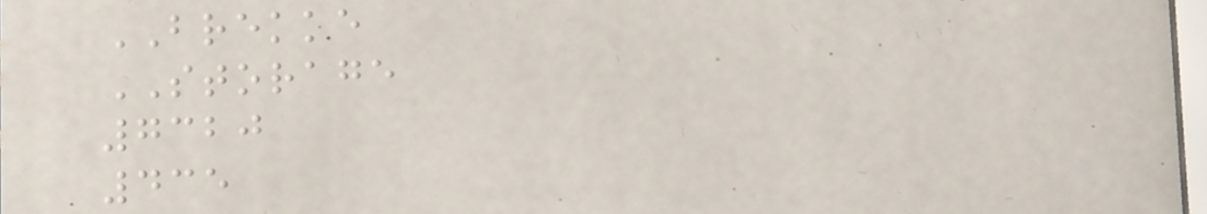BREKKE
STORAGE
7320
435
